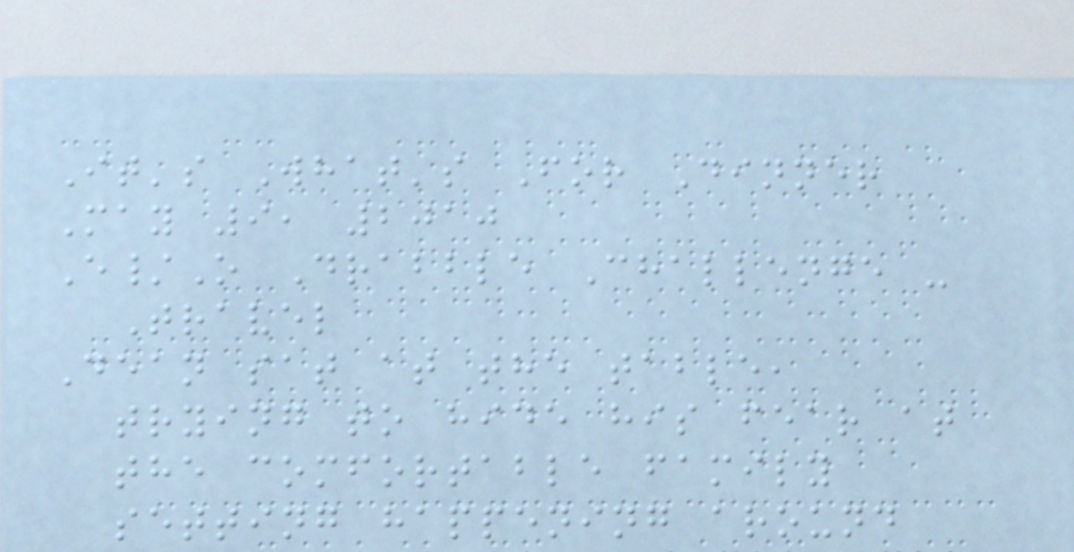It's What's For Dinner
May 9, 2010
E/O Drabble Challenge -
Travel
Dean sat at the table,
trying to hide his fear at
the comfortable family
setting happening around
